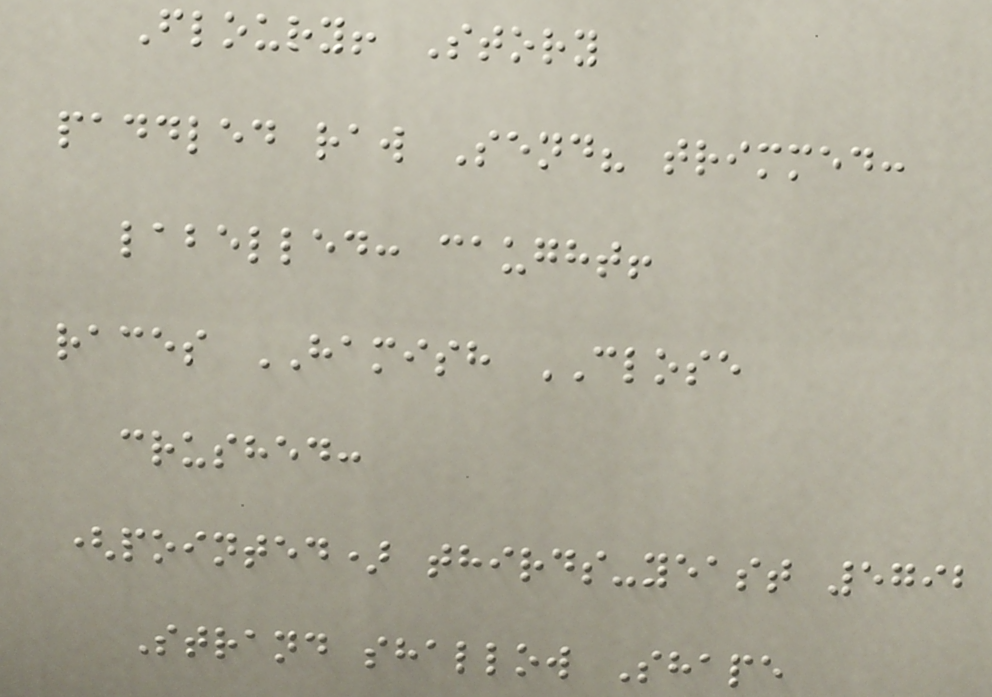Floury! Story
paddled raw Send? trimmed:
labelled: caught!
races HAMISH CLOSE
crushed:
(pointed) thirds-yeast 5792
Strand shallow Shape
